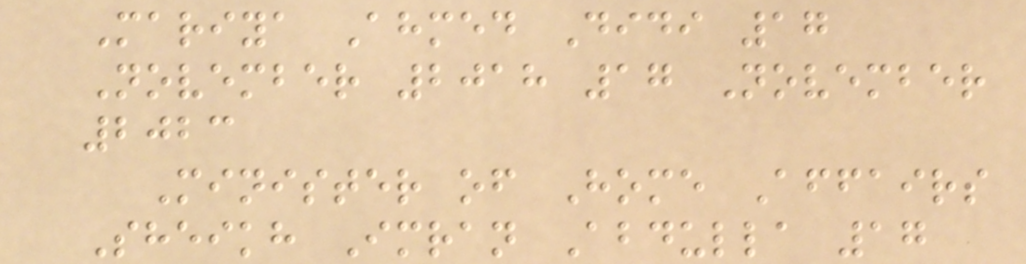Mariya Ahmed Didi 17
November 2018 17 November
2023
Minister of Home Affairs
Sheikh Imran Abdulla 17
